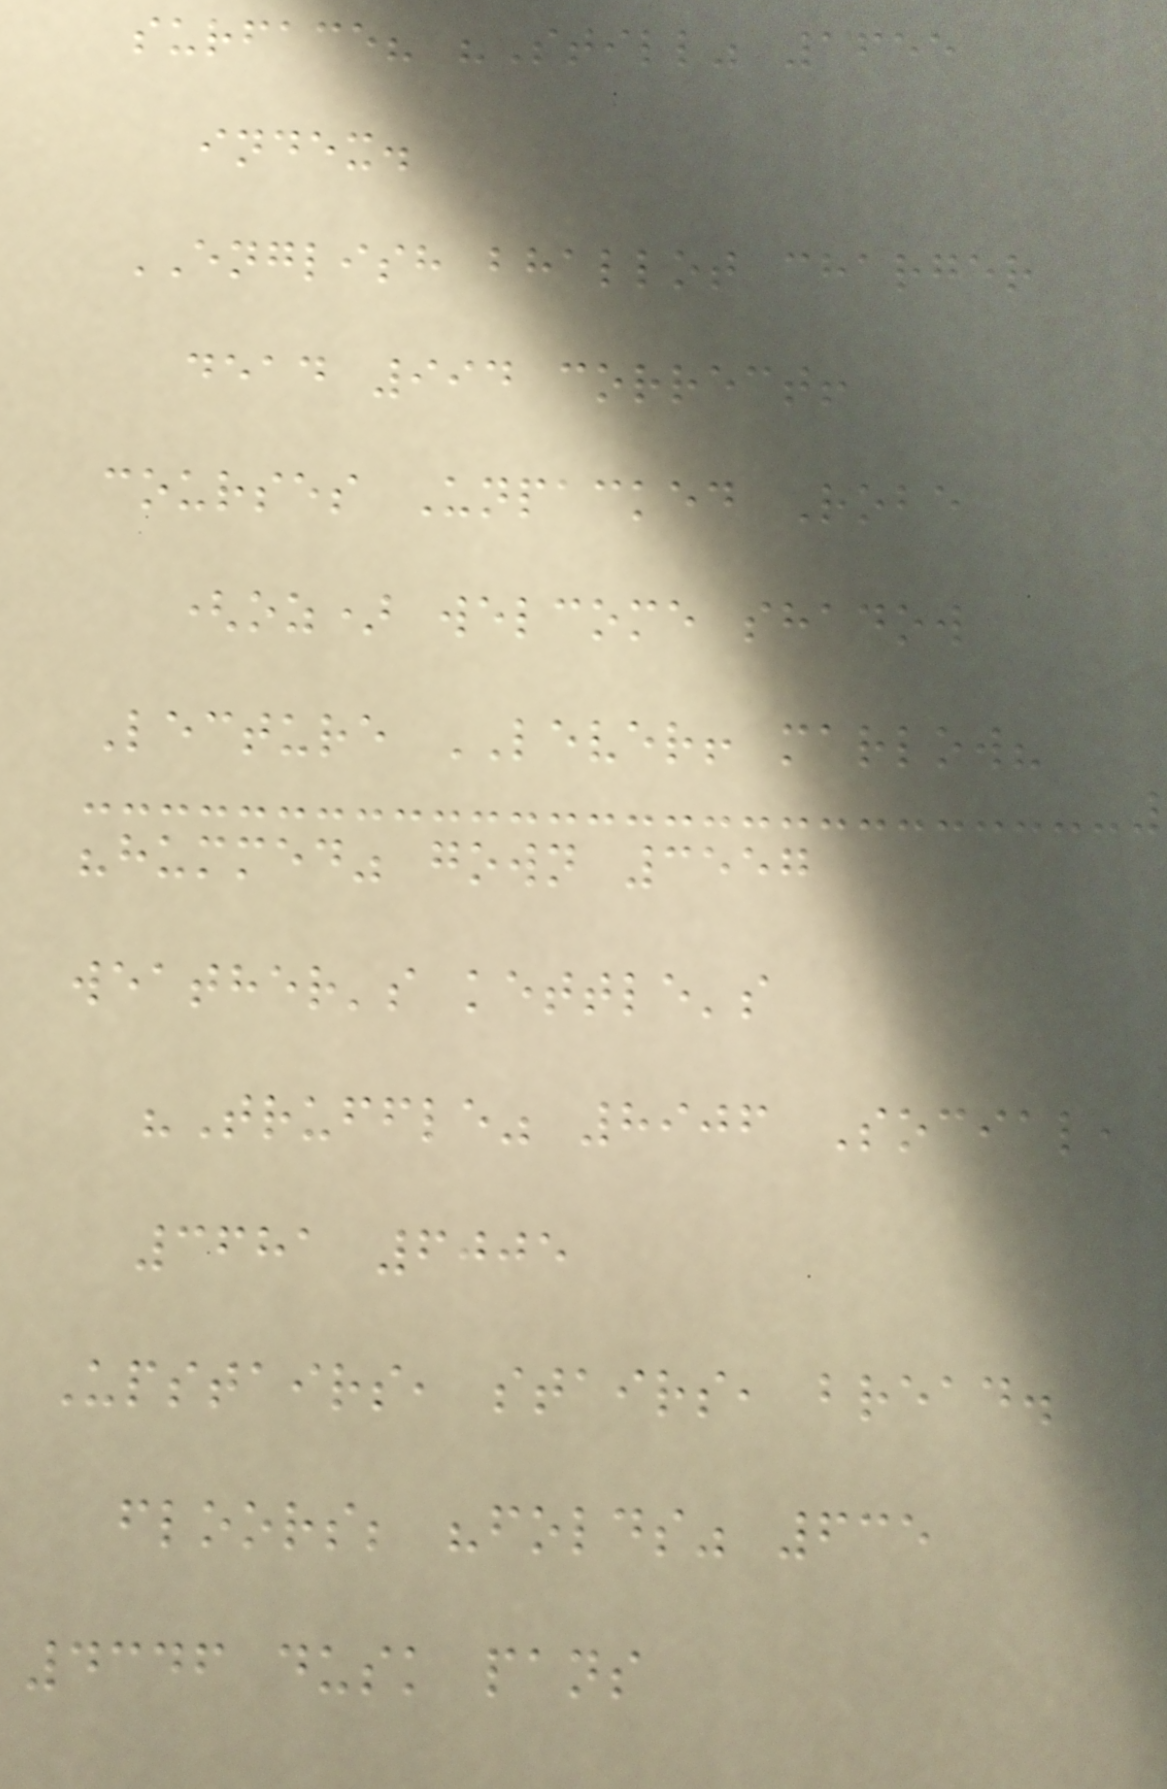surface? "Still" 1655
index.
ENGLISH bhallot charger
dead 994 correct!
courses Unpacked Robe
(oz) welcome shadow
Lecture LEVER! marlow?
"hummed" gown 3557
weather's kettle's
"Truffle" 8906 Social,
3681 6005
Upstairs, stairs, bread.
floors; "folds" 635
4346 dusk pans
